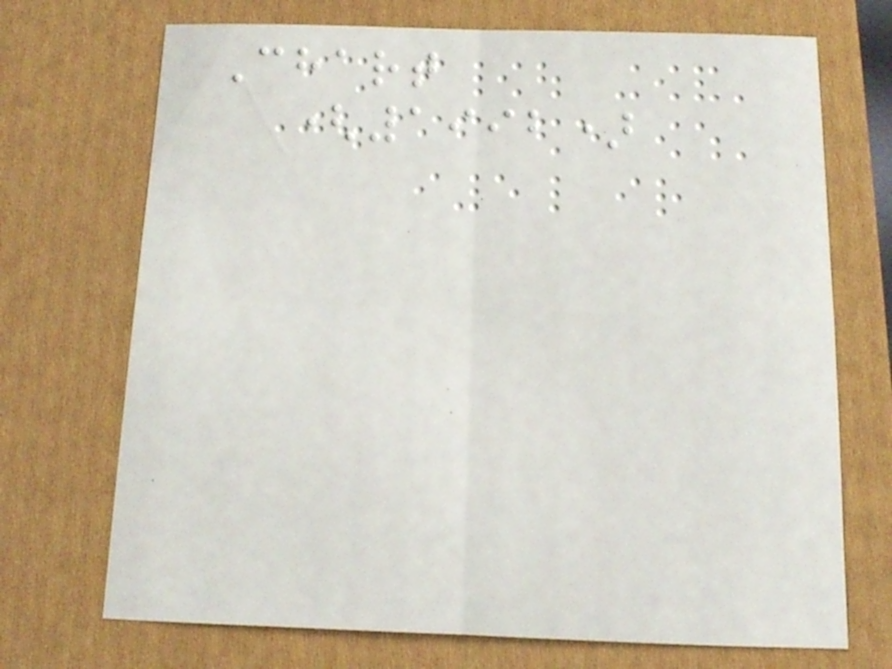Chart
(1992)
